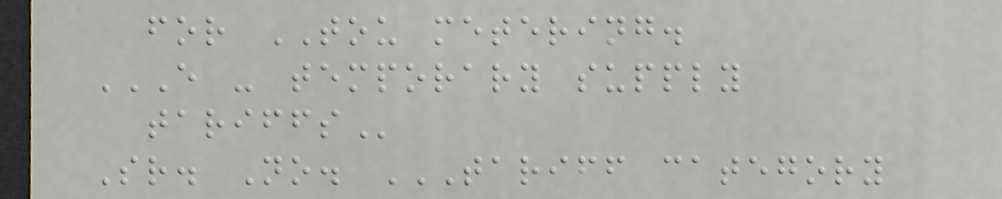for TOU metering.
E - TEMPORARY SUPPLY
TARIFFS
Sr. No. TARIFF CATEGORY
